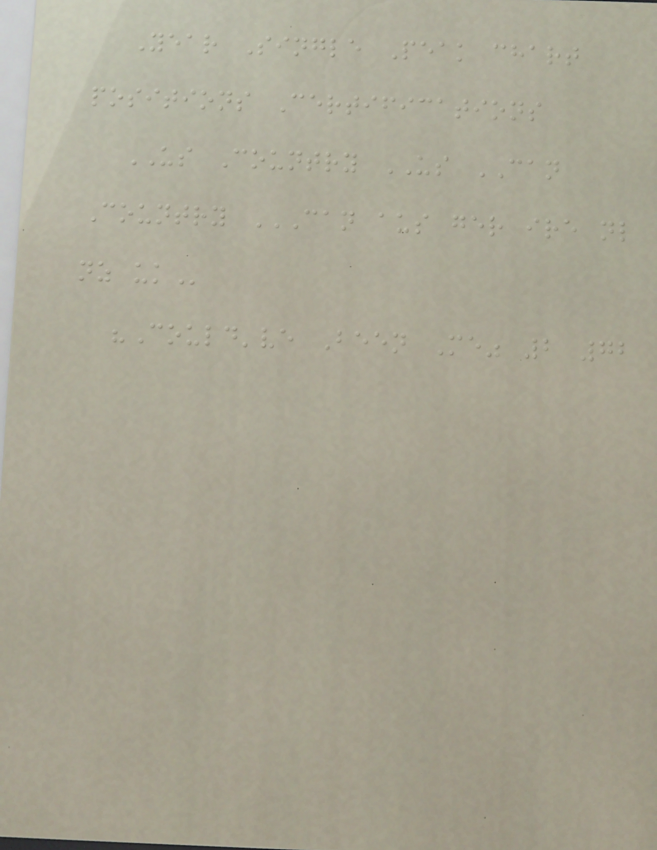Year Single Peak chart
positions Certifications
US Country US CAN
Country CAN AUS GER IRE NL
NZ UK
"Could've Been Me" 2 72
